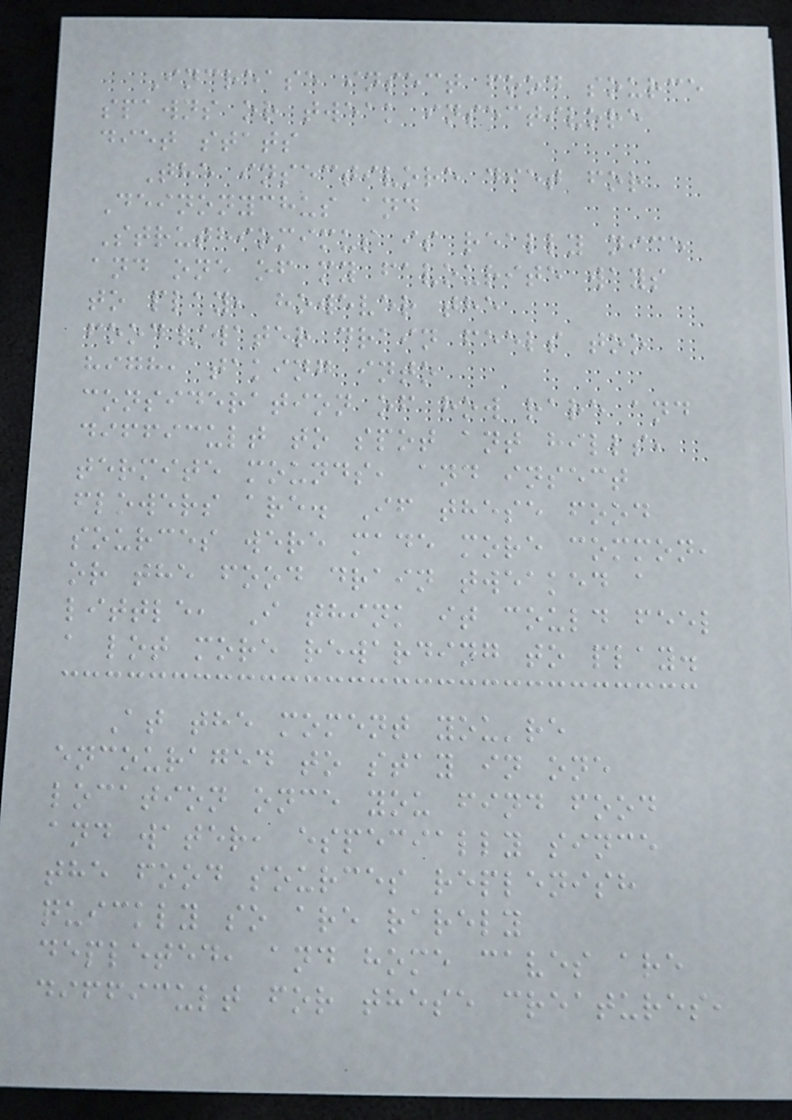Increase insect food source
spawns or tweak insectivore
diet stats
The insectivore diet for
Deinonychus and
Struthiomimus is really nice
and one of my favourite ways
to play, however the
food/water drain feels too
high, taking into
consideration of how rare and
difficult to spot ant hills,
termite mounds, and insect
flowers are. If these food
sources were made more common,
or the food drain tweaked a
little, I think it could feel
a lot more rewarding to play.
At the moment you're
encouraged to stay in one
location once you find food
and water, especially since
the food sources replenish
quickly so are rarely
depleted, and home caves are
difficult for these creatures,
